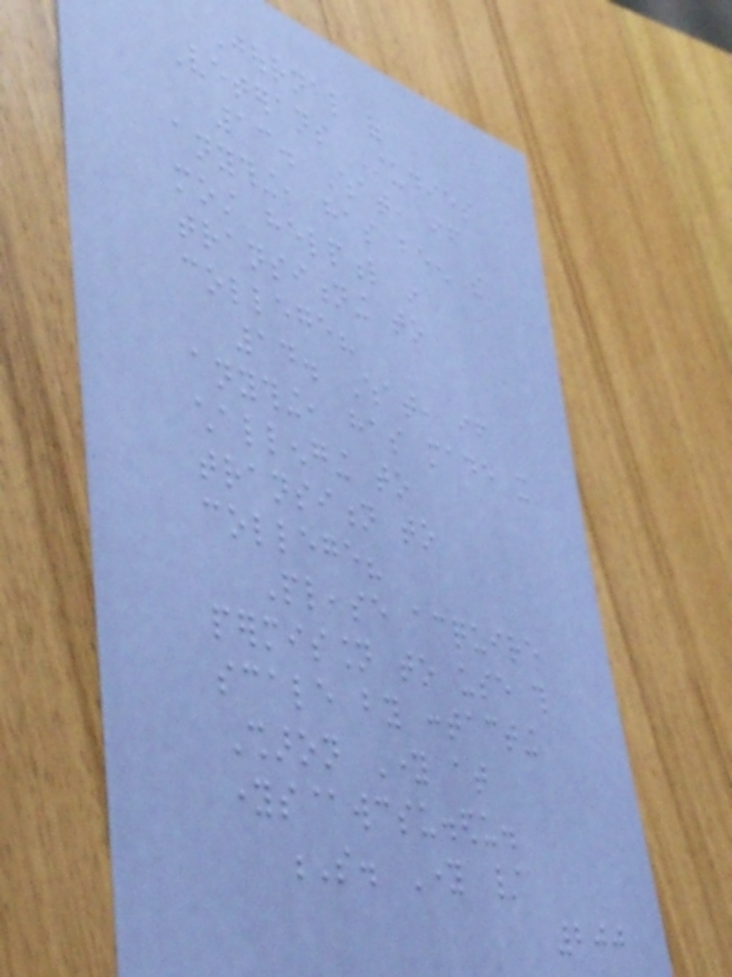Journal of
Veterans Studies
13. What, if
anything, has been the
most helpful in
transitioning to
college?
14. What, if
anything, has made it
challenging to
transition to
college?
Please acquire
permission to use this
scale by contacting
Sharon Young at
youngs@wcsu.edu.
S. Young /
200
